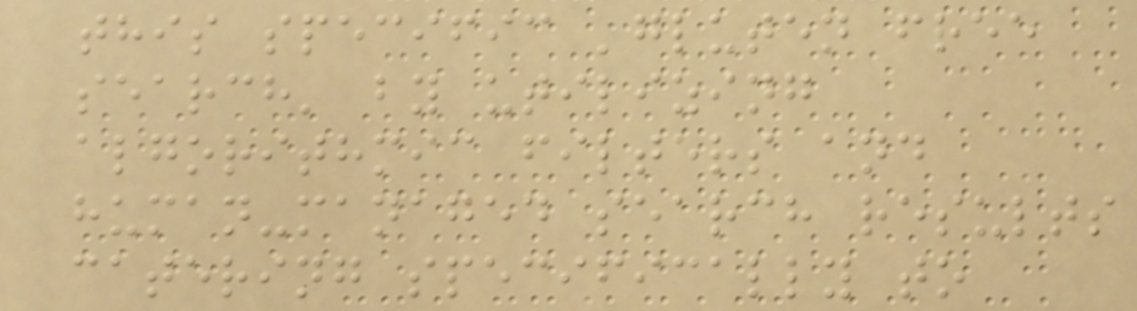this specific 'gluten free
search' by utilizing
algorithmic filters and
human-managed search results
catering specifically to
